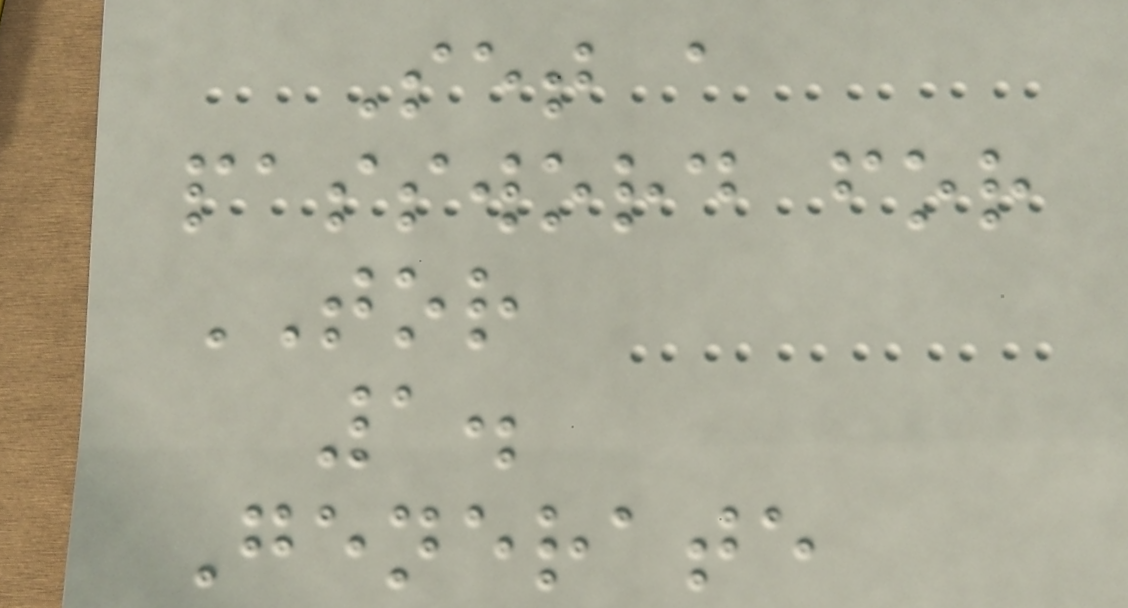Set a
password for
TOR
1.
Generate
